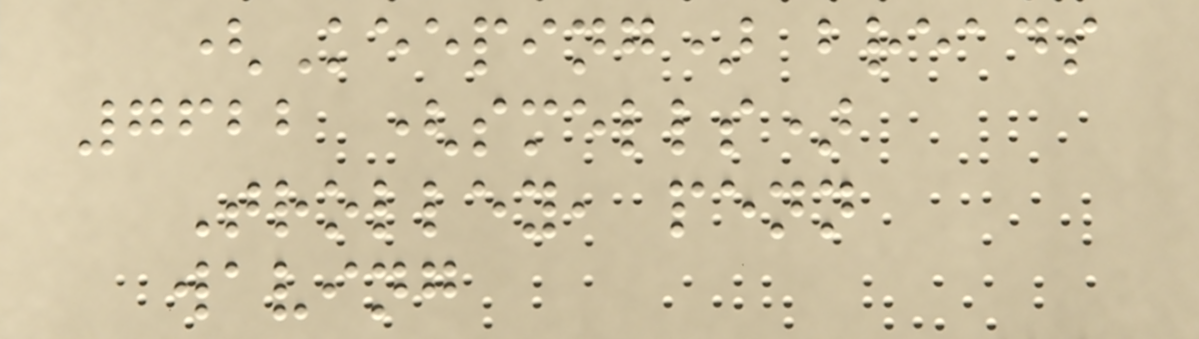(Keeping) breads
7622 (smells)
Trolley, penn
waving
